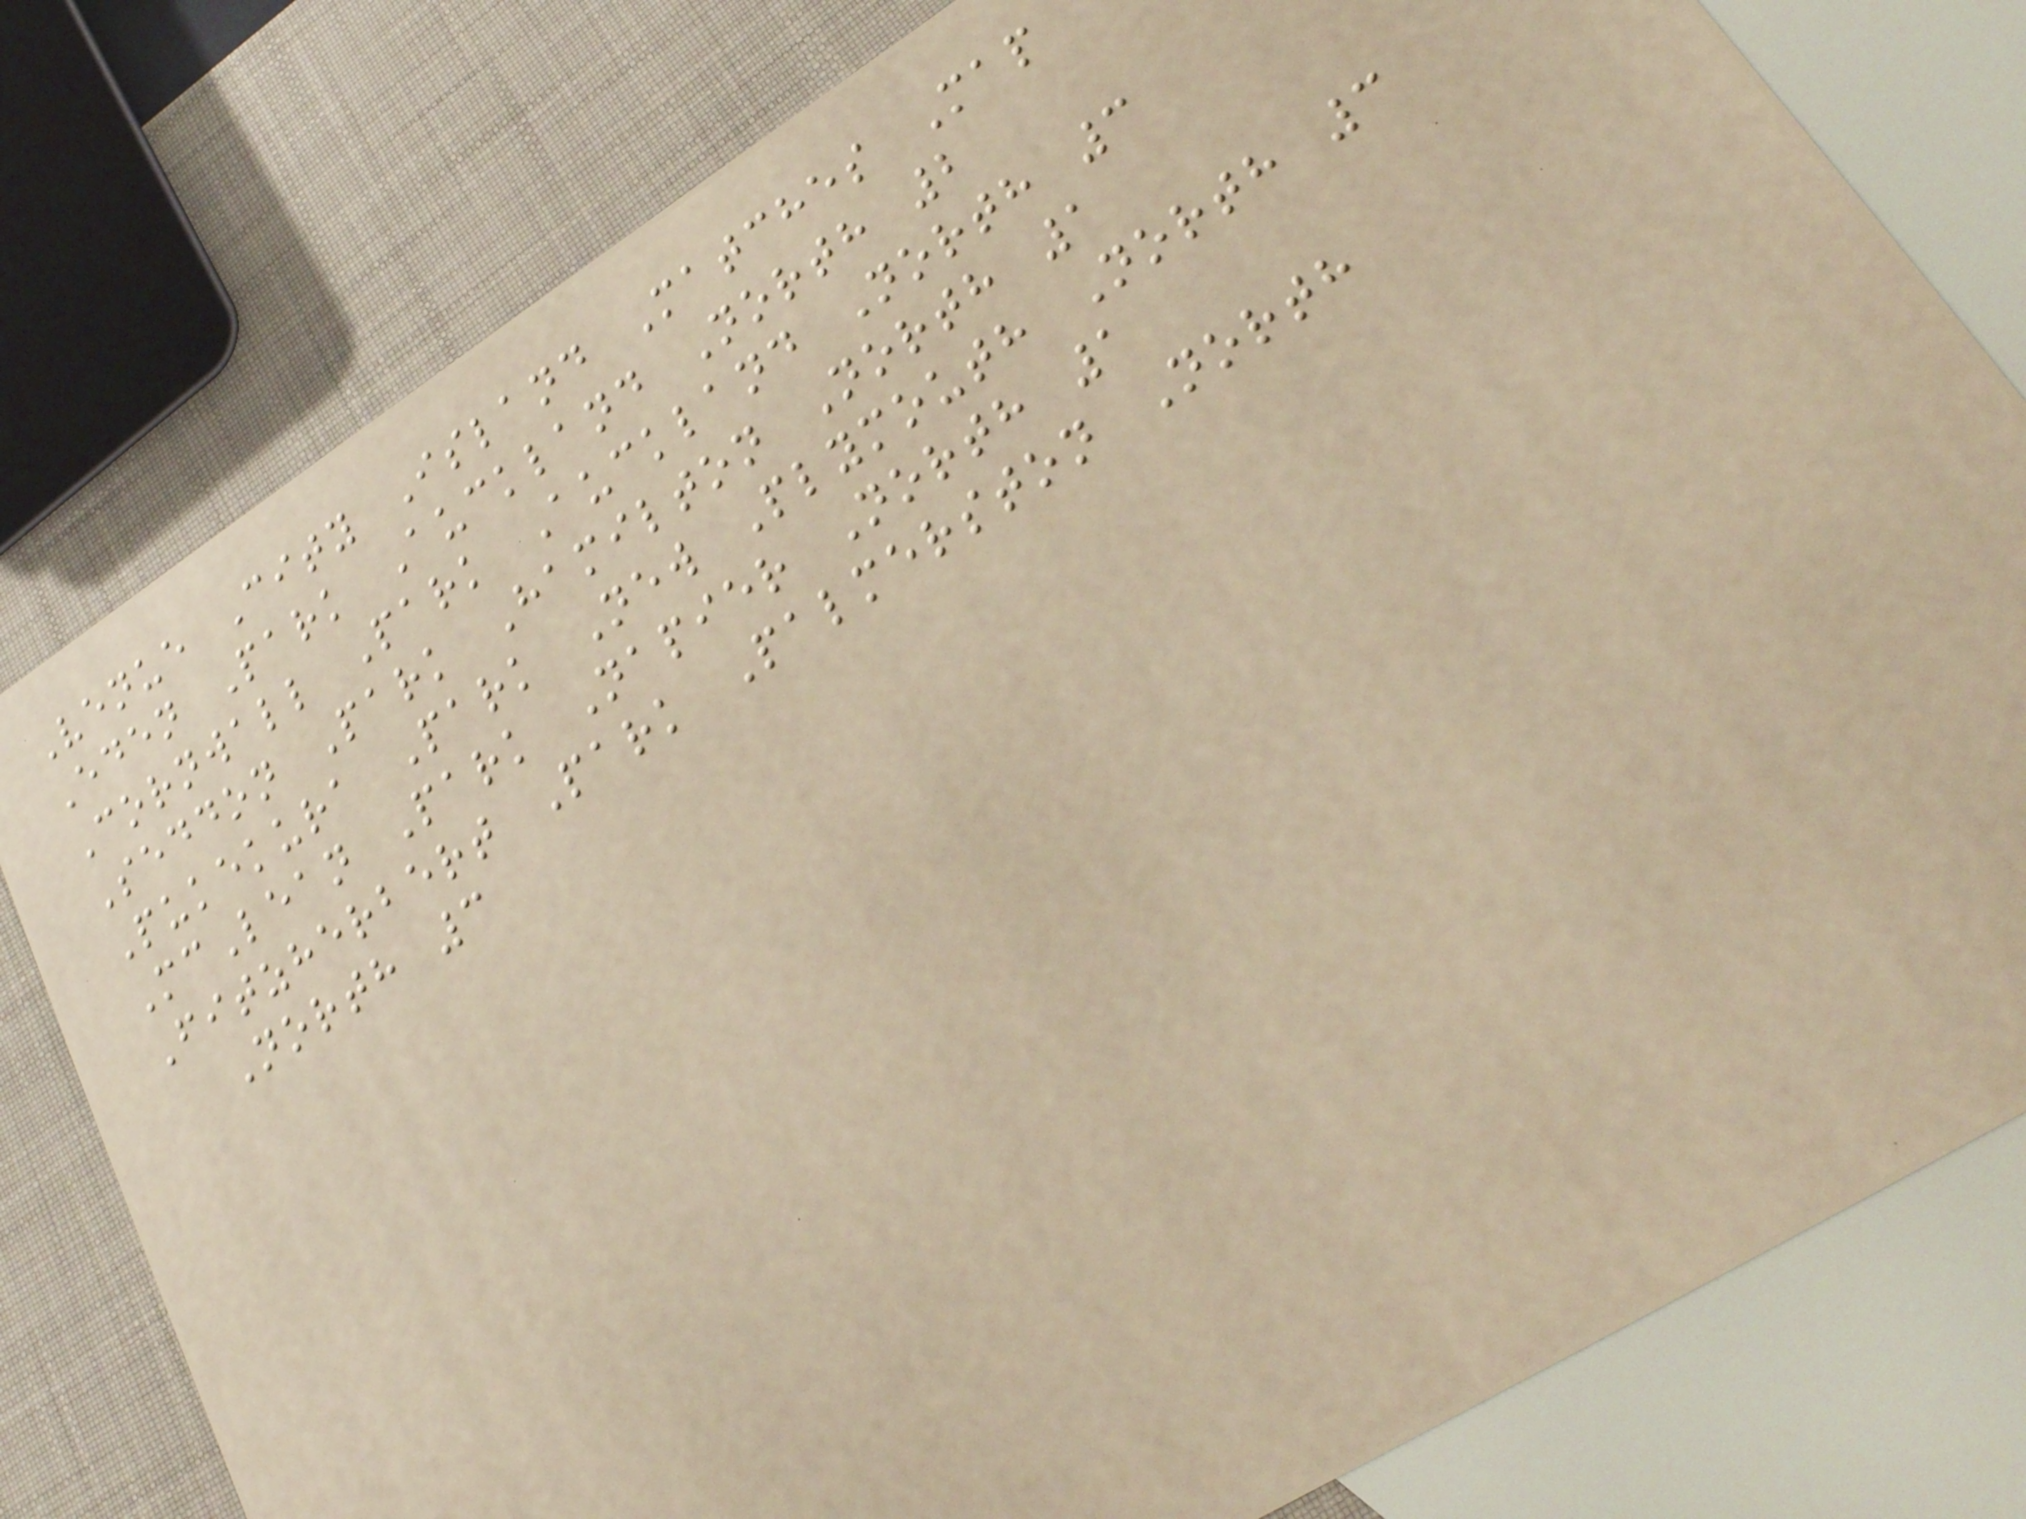Venue City Island Matches Map
Eden Park Auckland North 2
Cornwall Park Auckland North 3
Seddon Park Hamilton North 1
Pukekura Park New Plymouth North 3
McLean Park Napier North 1
Fitzherbert Park Palmerston North
North 3
